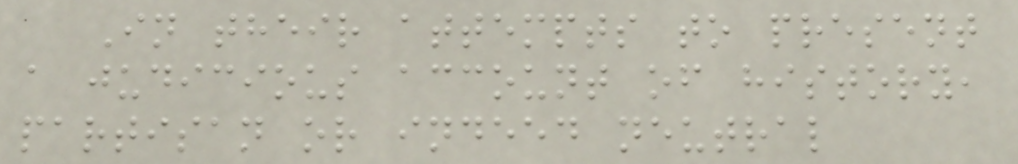In their attempts to present
a judicious account of history,
partisan or indeed neutral
